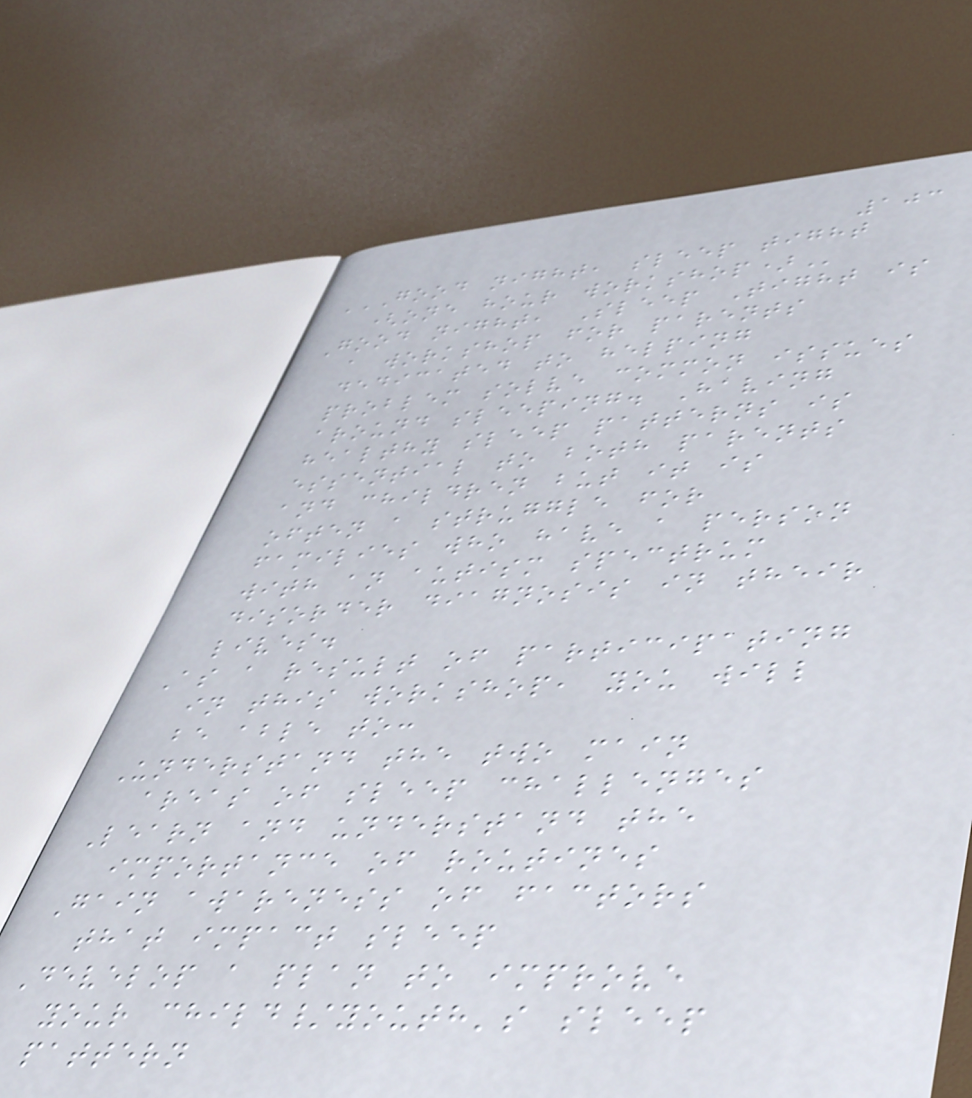103
GOOD NIGHT, SLEEP TIGHT
(ONE HOUR WORKSHOP)
Good night, Sleep Tight is
a workshop for parents
dedicated to helping
problem solve common issues
around sleeping. Having
healthy sleep patterns is
essential to both parents
and children but it is
often a struggle for
families who have a person
with an autism spectrum
disorder diagnosis in their
lives.
As a result of participating
in this workshop, you will
be able to:
Understand the two main
areas of sleep challenges
Learn and understand the
importance of routines
Gain awareness of factors
that impact sleep
Develop a plan to improve
your child/youth's sleep
pattern
